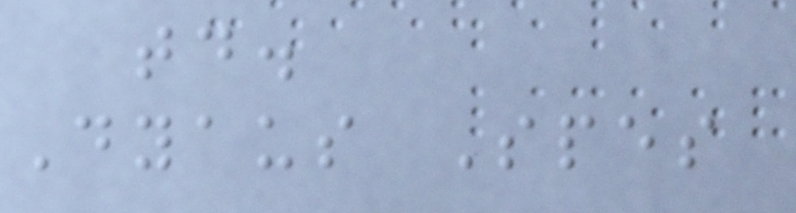today.
Dyaus Spes
